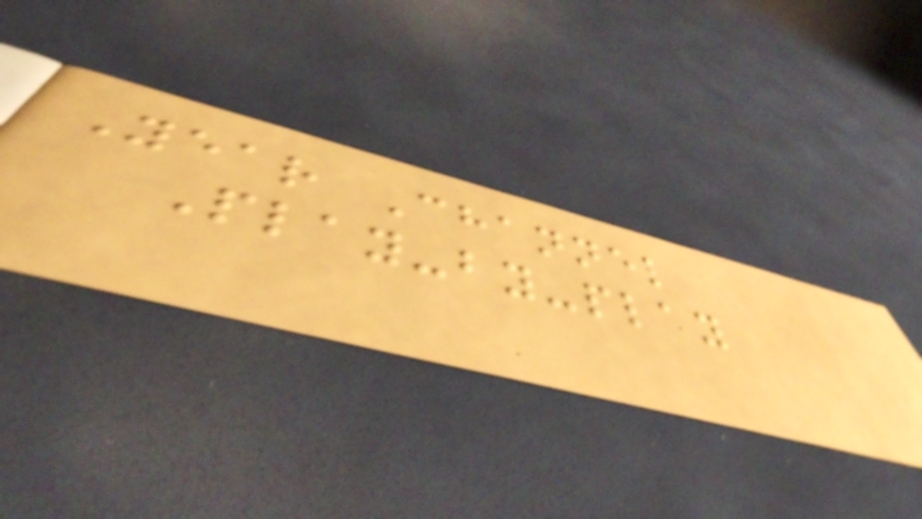Year Channel
Play-by-play
